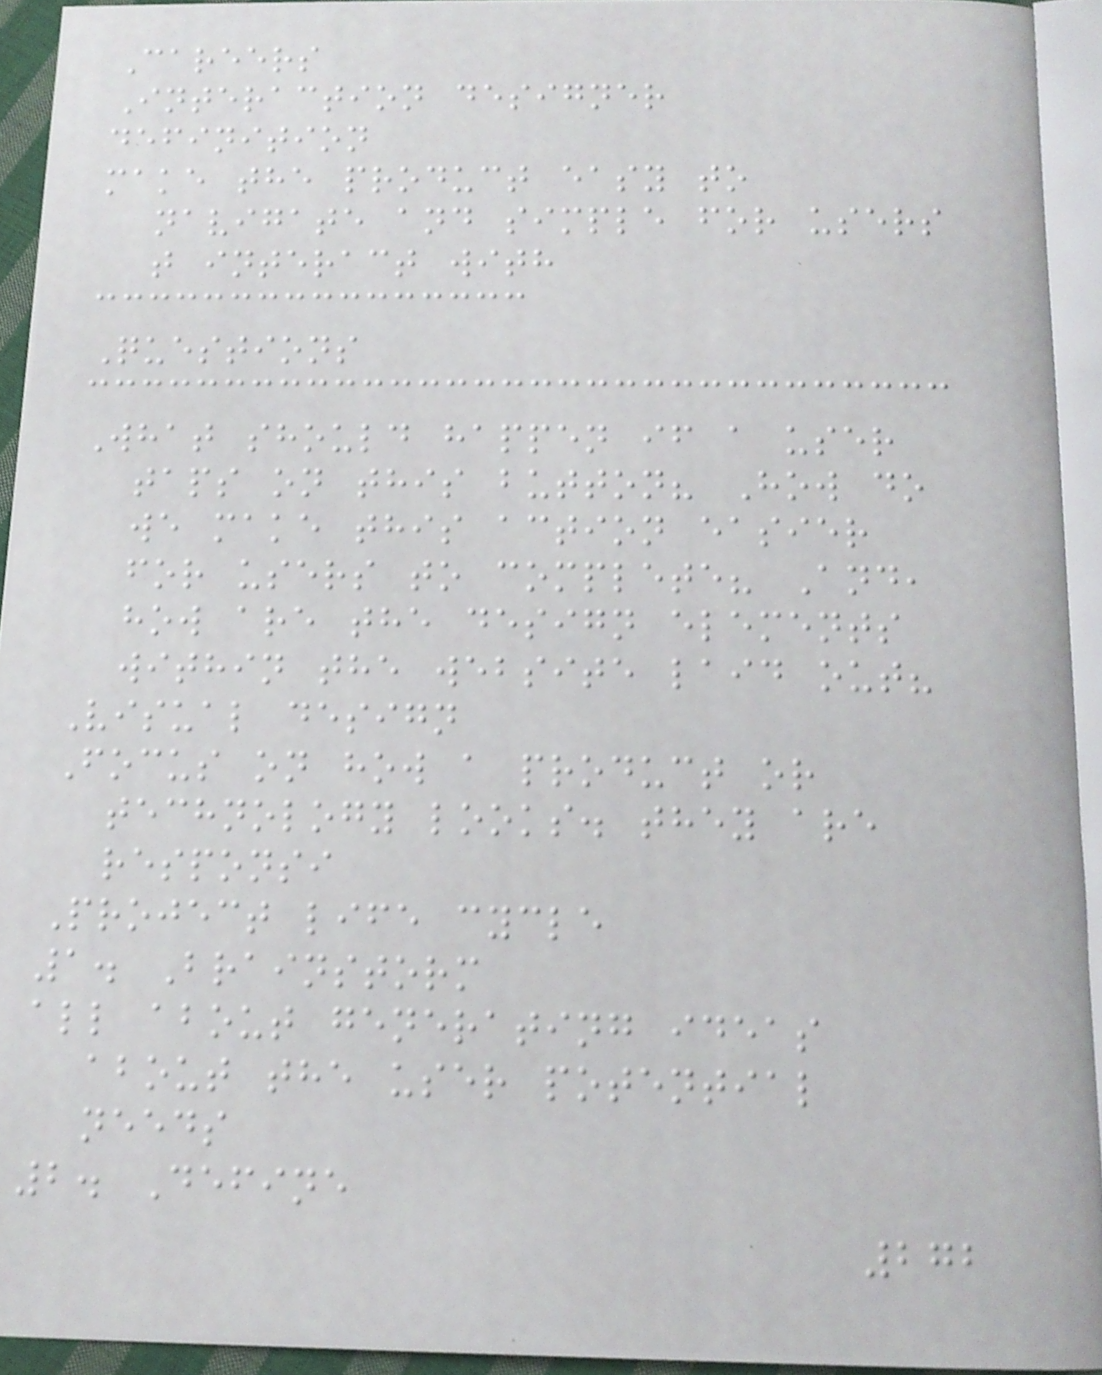Careers
Interaction designer
definition
make the product easy to
navigate and simple for users
t interact with
Questions
What should happen if a user
taps on this button? How do
we make this action easier
for users to complete? And,
how are the design elements
within the website laid out?
Visual design
Focus on how a product or
technology looks. they are
responsi
Project life cycle
1. Brainstorm
all about generating ideas
about the user potential
needs
2. Define
272
